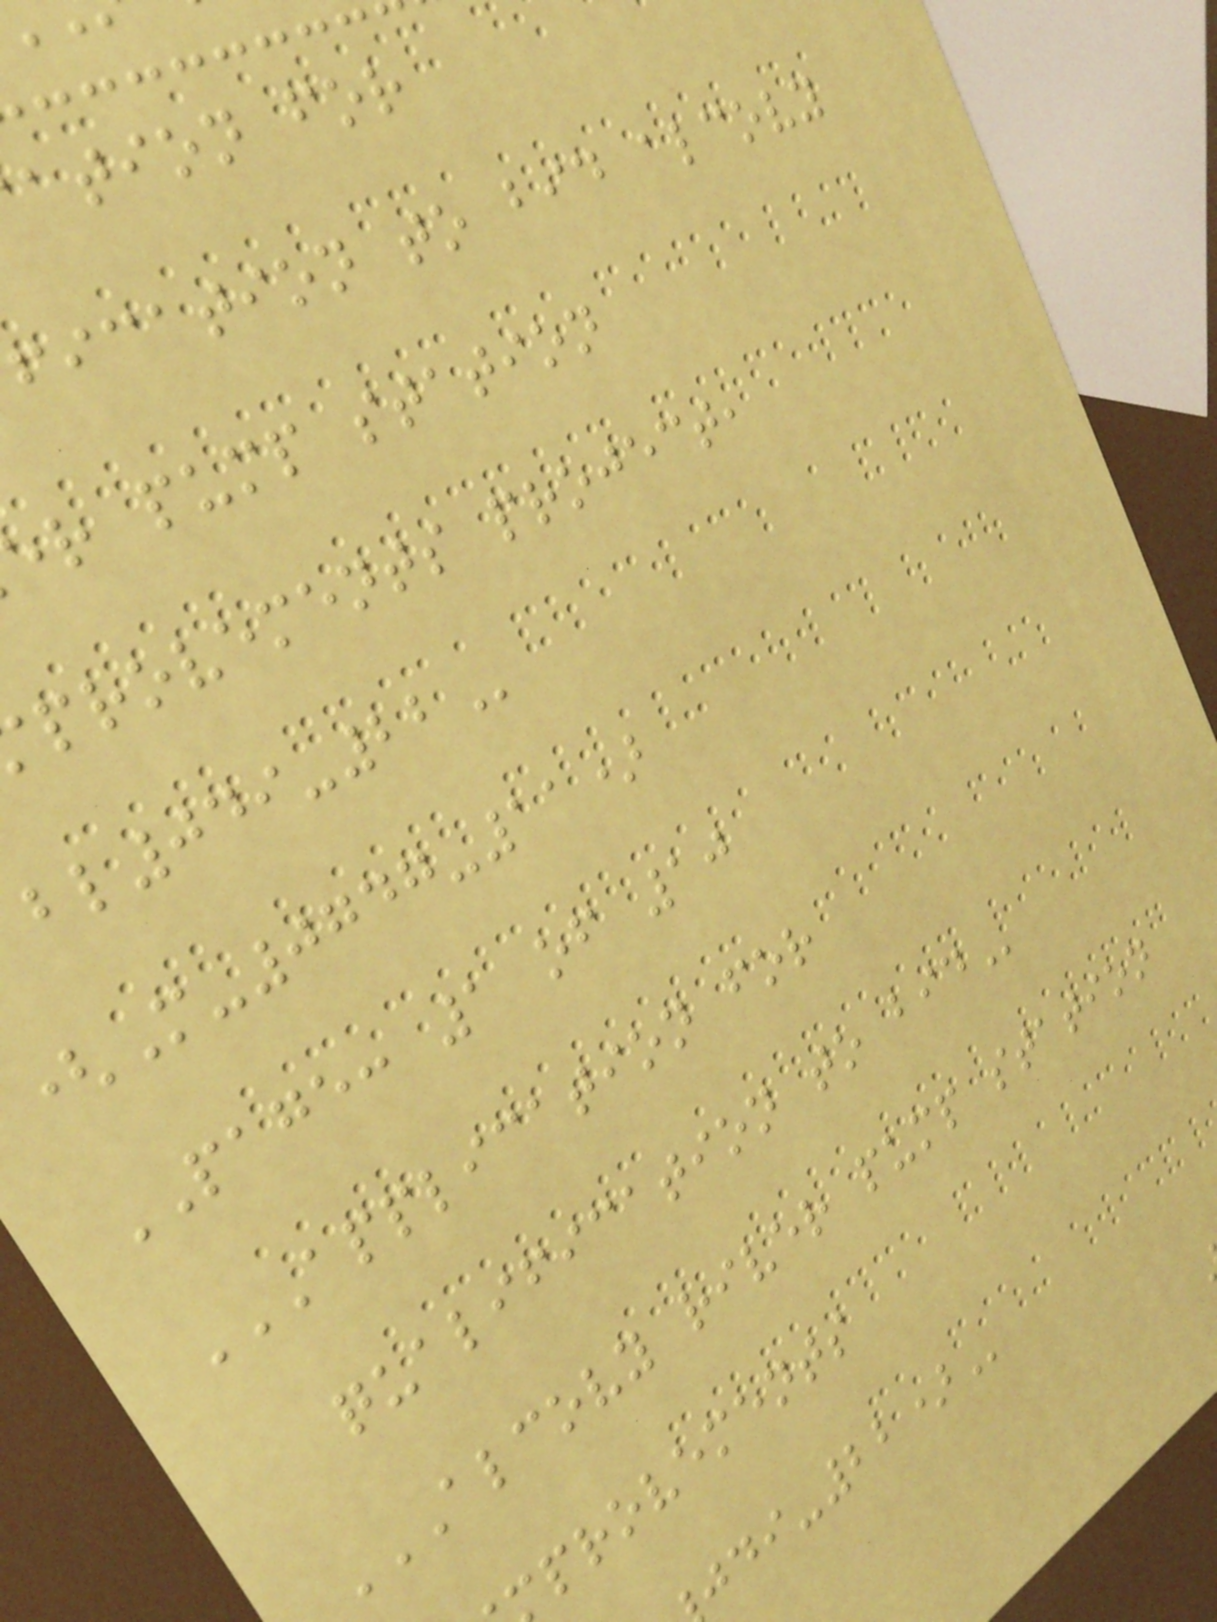ation for
fication to bid alcovy
r pump station
provements project,
(M-0747-11)
PAGE: 1 of 10
APPLICATION FOR
qualification to
ALCOVY RIVER PUMP STATION
provements
